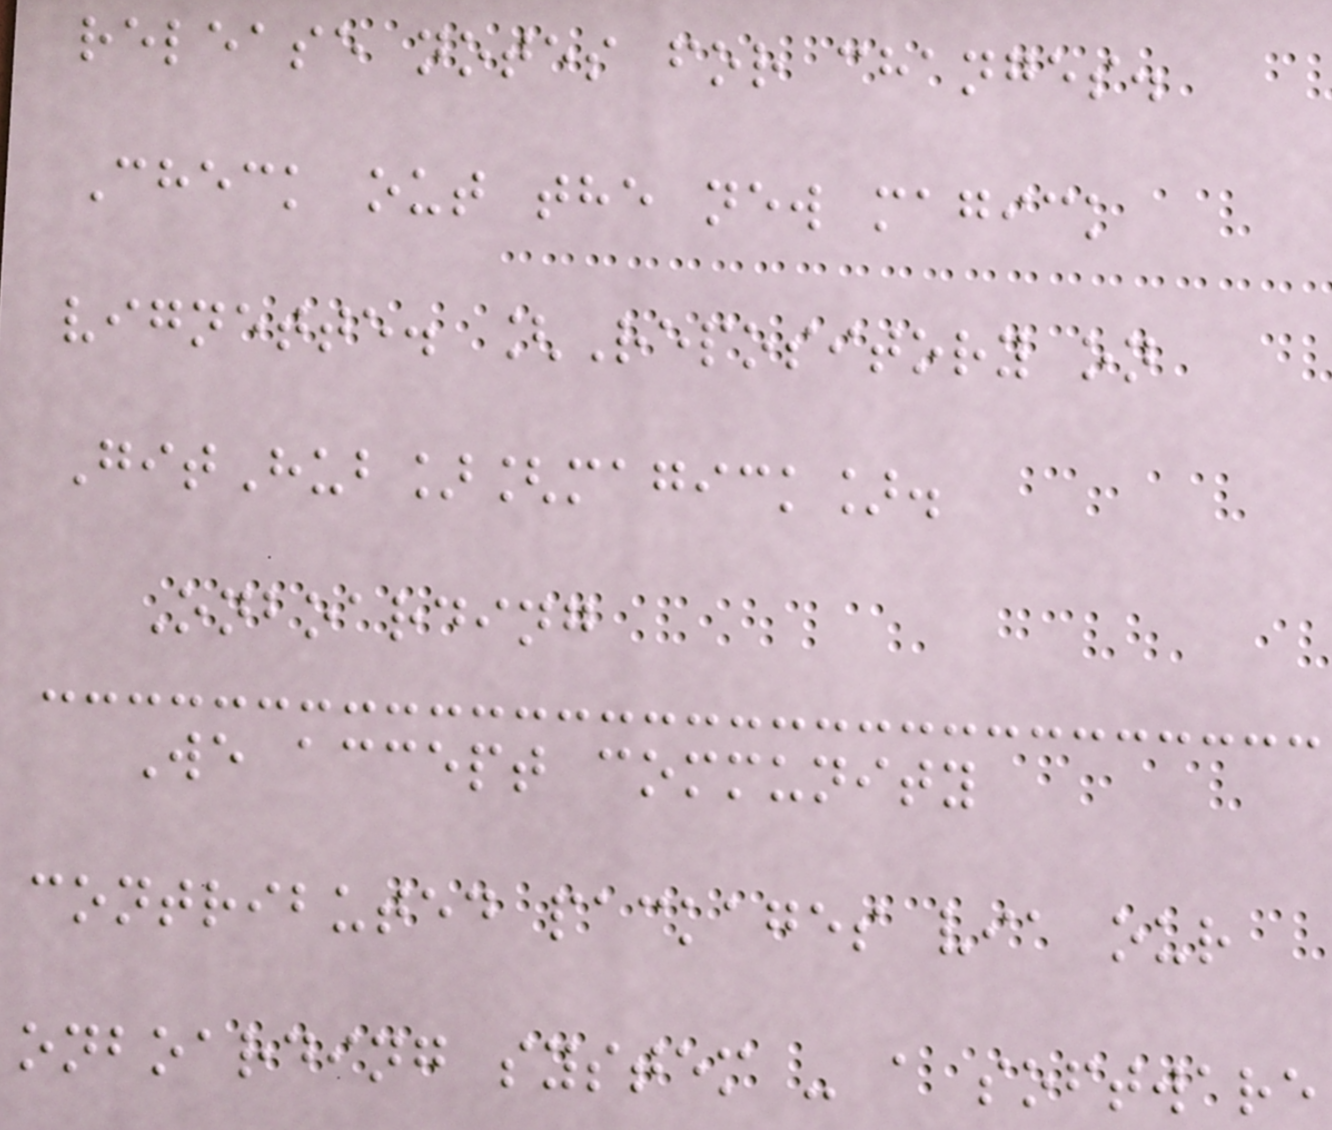release notes for changes.
Check out the new magick
vignette. [Repository on
GitHub][magick].
Onboarding
We accept community
contributed packages via our
onboarding system - a software
